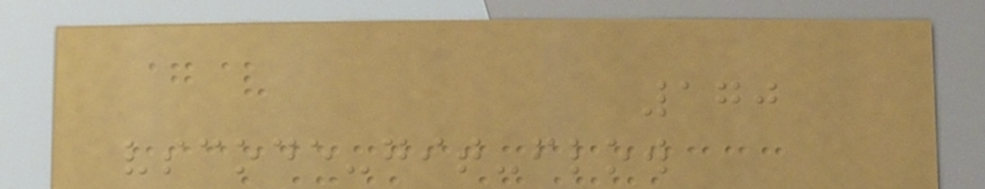170
vscode-git-flow
